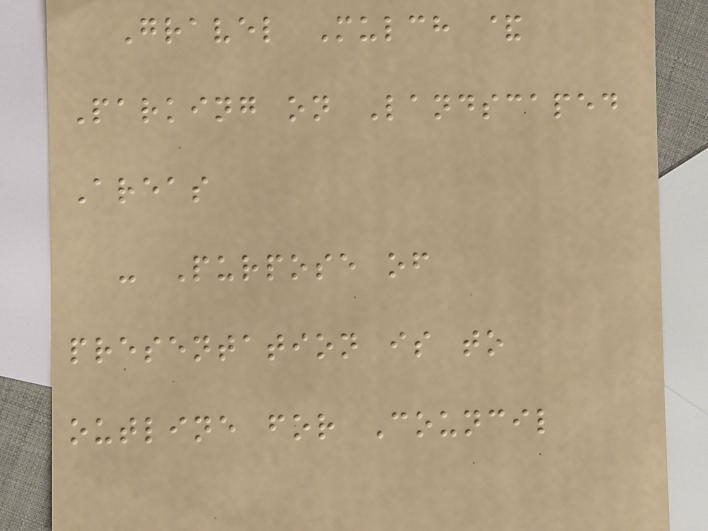Gravel Mulch &
Parking on Landscaped
Areas
- Purpose of
presentation is to
outline for Council
